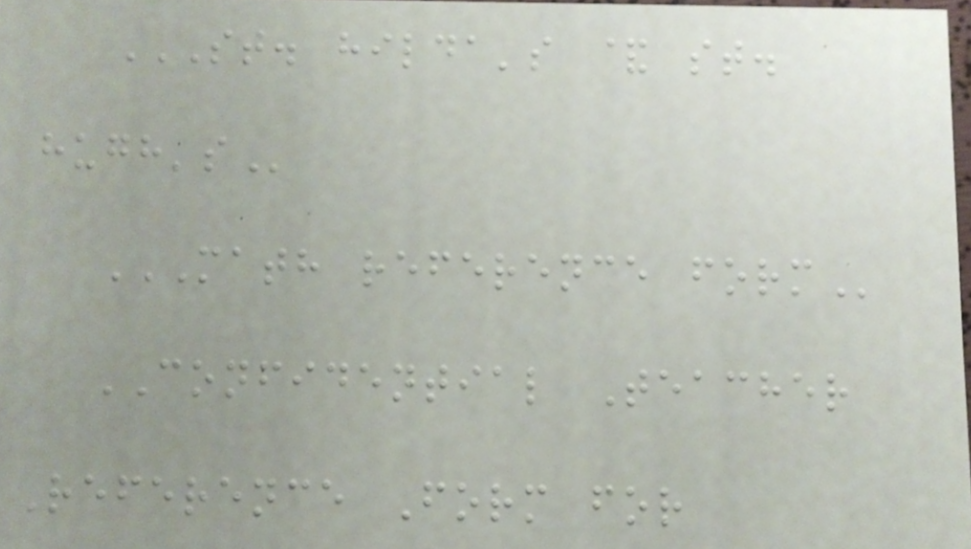ST. HILDA'S & ST.
HUGH'S
MATH REFERENCE FORM
CONFIDENTIAL Teacher
Reference Form for
